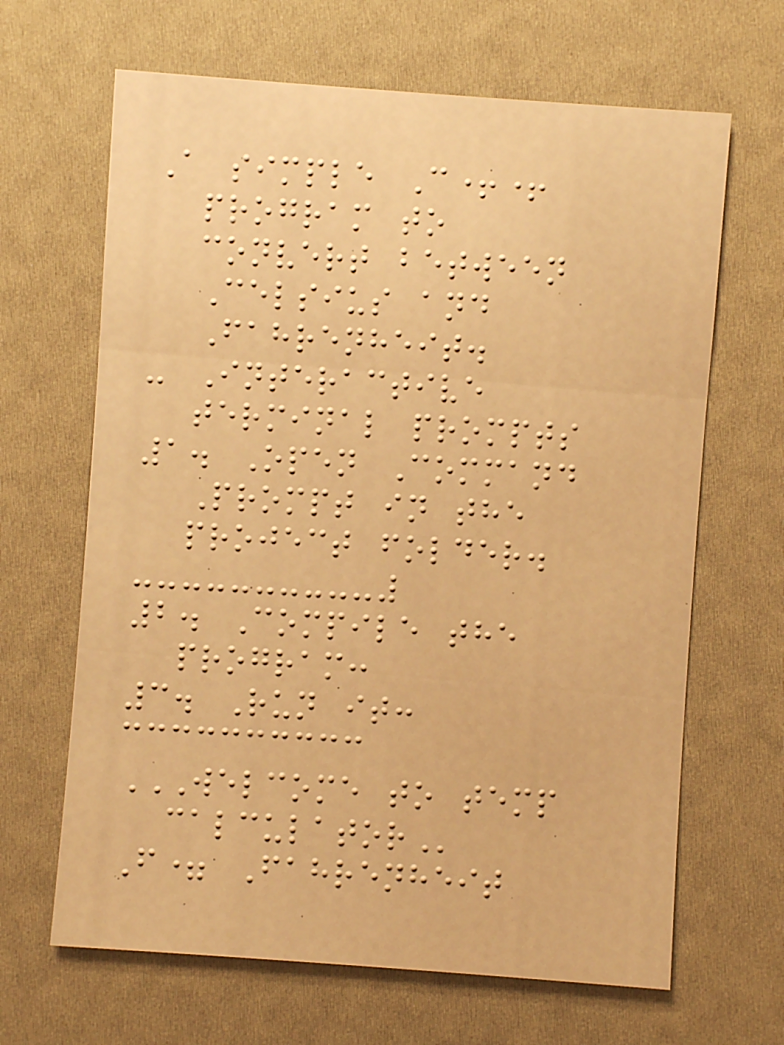A simple C++
program to
convert between
Celsius and
Fahrenheit.
- Interactive
terminal prompts
1. Open Command
Prompt in the
project folder.
2. Compile the
program:
3. Run it:
WELCOME TO TEMP
CALCULATOR
F= Fahrenheit
